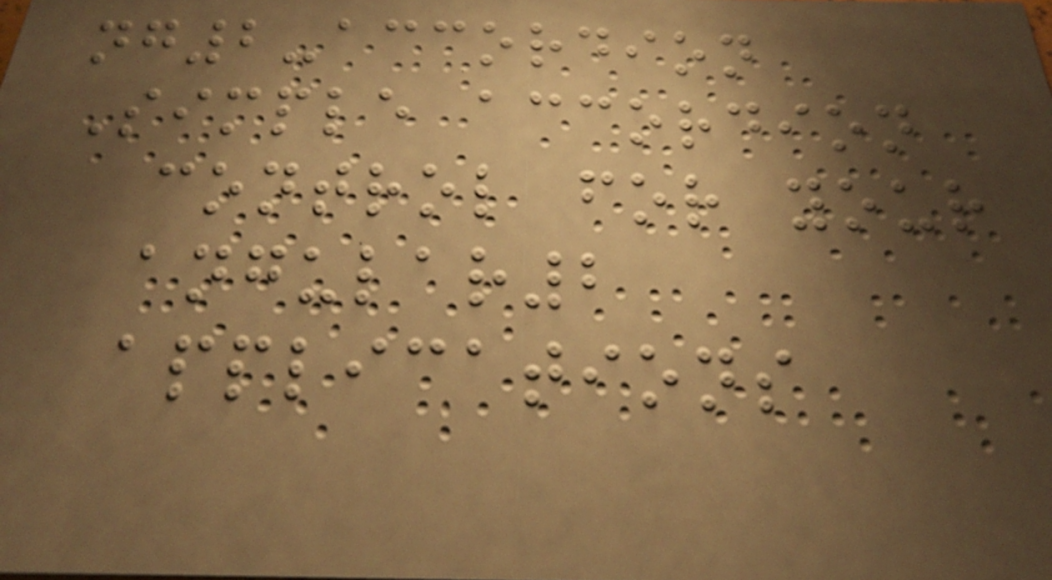ng2-accordion
Simple accordion
control for your
angular2
applications
